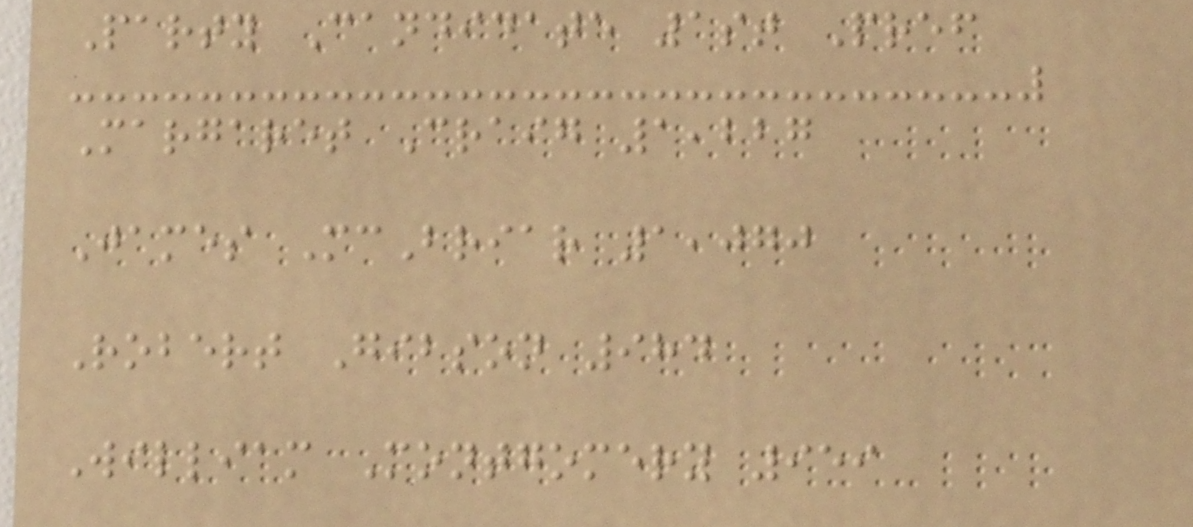Party Candidate 1st Pref
Margaret Craig 1,227
James McBriar 1,070
Robert Gibson 984
William Montgomery 959
